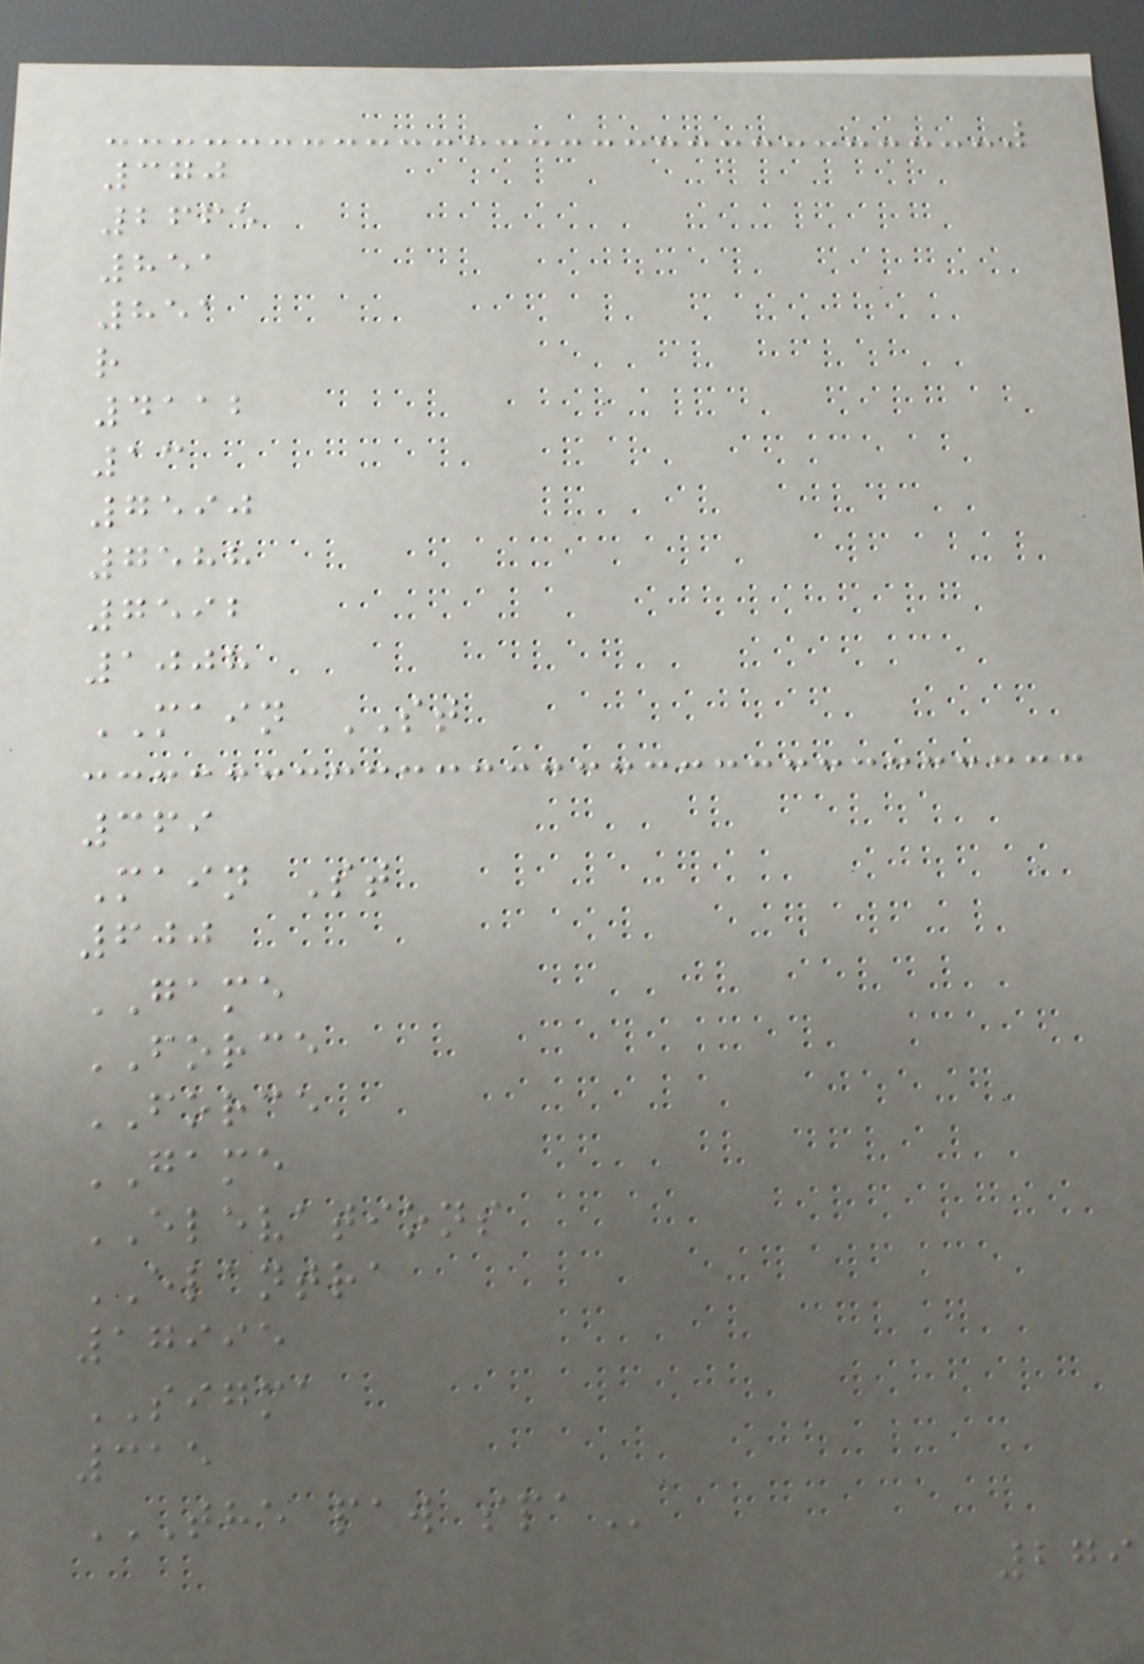370
2665
851
851
r
4112
13
7590
7588
7592
1008
MAIN ST
369
Main St
600
GAME
FORCE
FORCE
GAME
ELEVATIONS
ELANTRA
17995
SIGMA
315
THE PAW SPA
279
